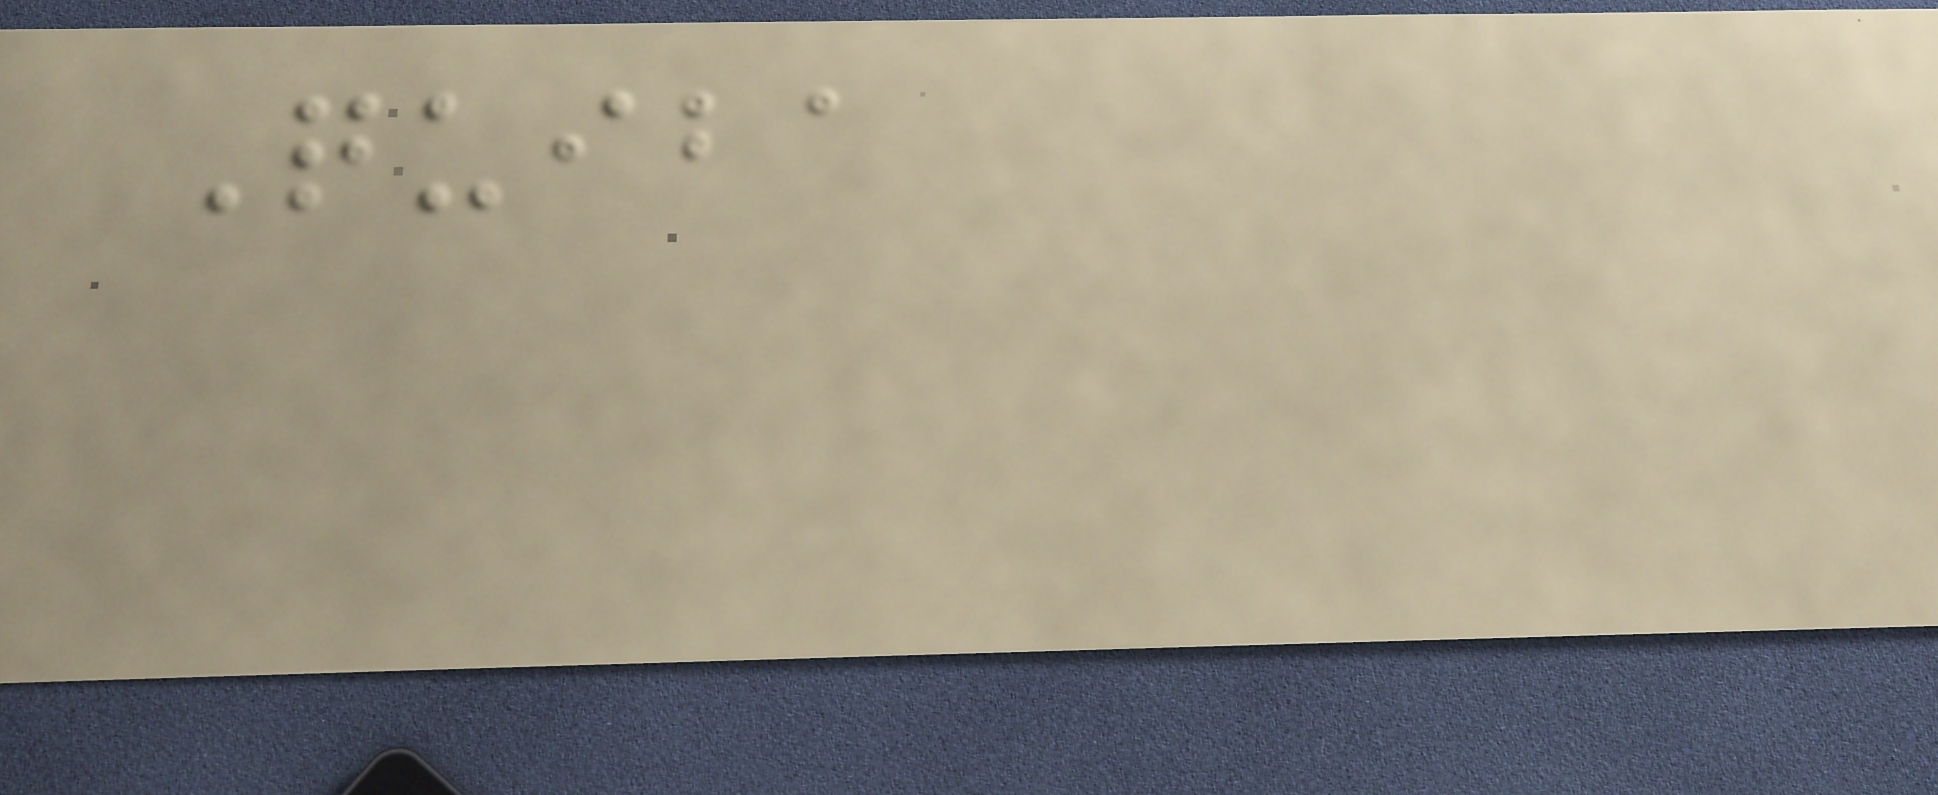Quiba
